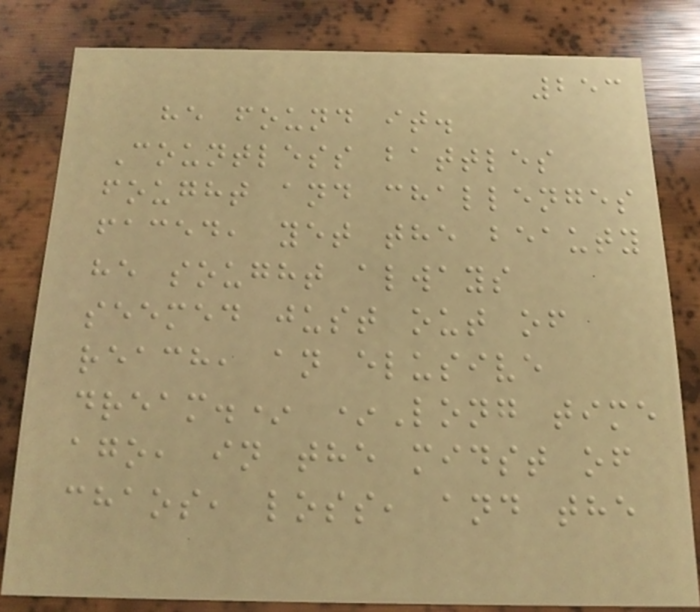253
he found it.
Countless battles
fought and challenges
faced, yet the beauty
he sought always
seemed just out of
reach, an elusive
dream.* *Long time
ago, in the midst of
chaos, loss, and the
